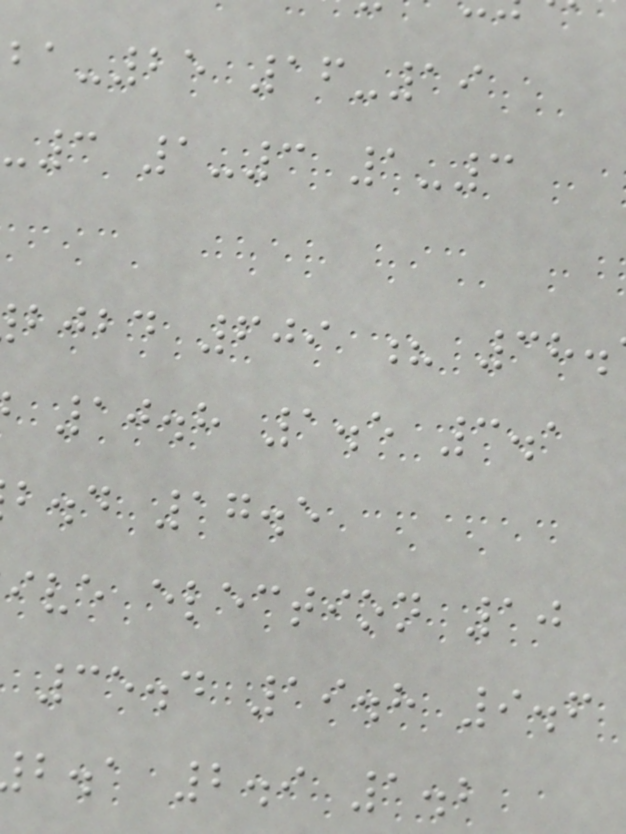-25 16-19
-3 1-3 1-3
bjbd 609 ? 38.
10.8 1.5 3.1
b.d 17.5
ive election 10
35.4 19.8 9.6
b.a 2.9 1.2
